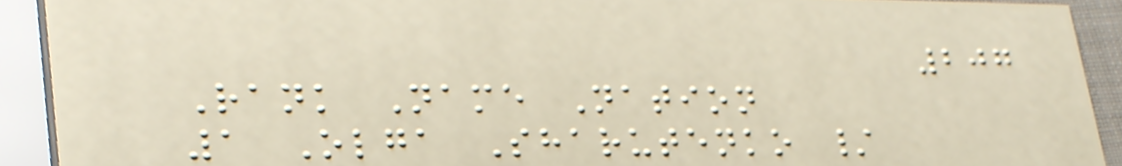207
Rank Name Nation
1 Olga Sharutenko /
